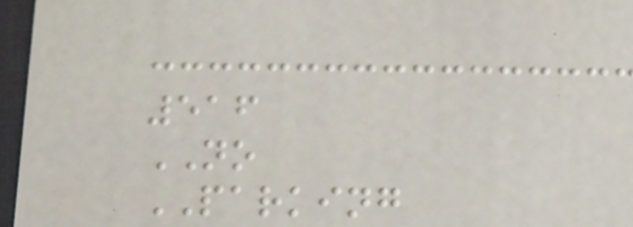516
NO
PARKING
